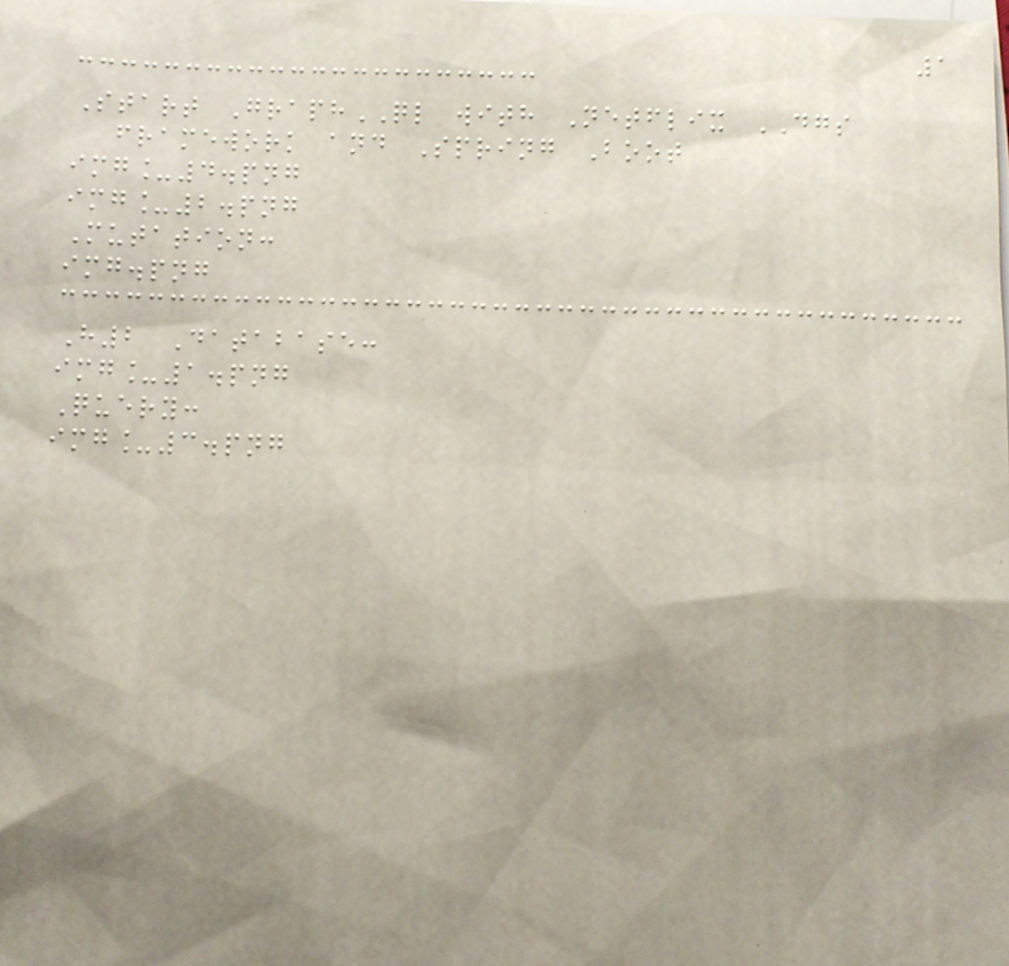1
Start GraphQL with Netflix DGS
framework and Spring Boot
img_4.png
img_2.png
Mutation:
img.png
H2 Database:
img_1.png
Query:
img_3.png
